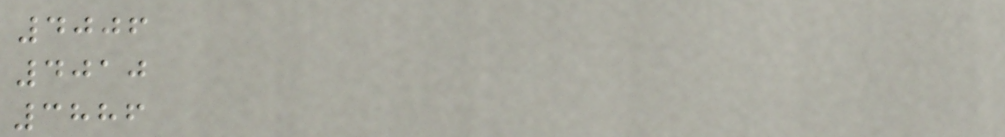4006
4010
3886
